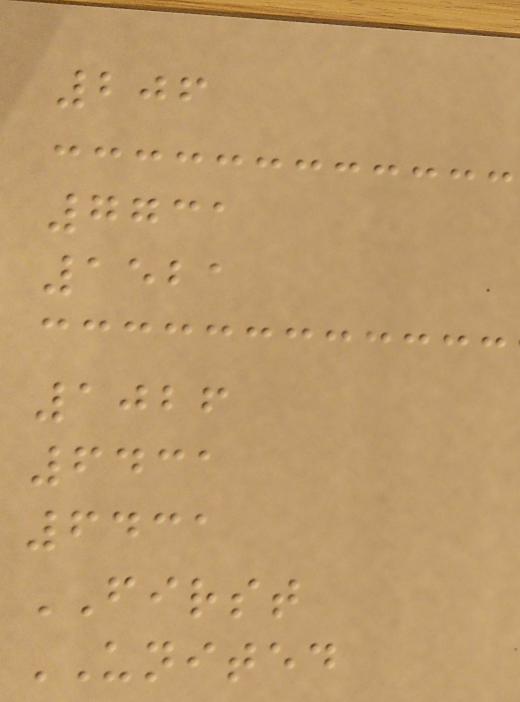206
7731
1521
1026
6431
6431
FIRST
UNITED
